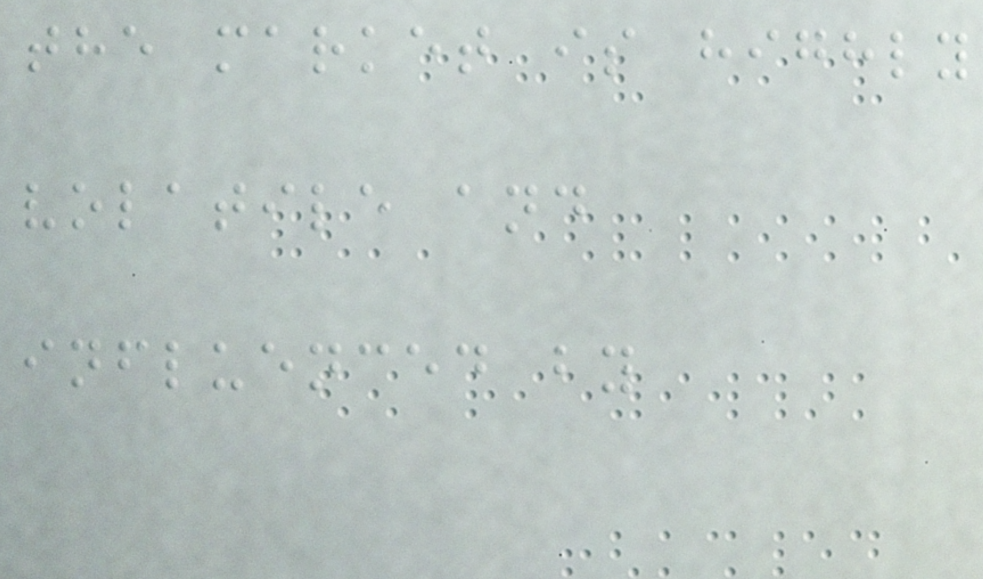the market is highly
volatile and
influenced by
